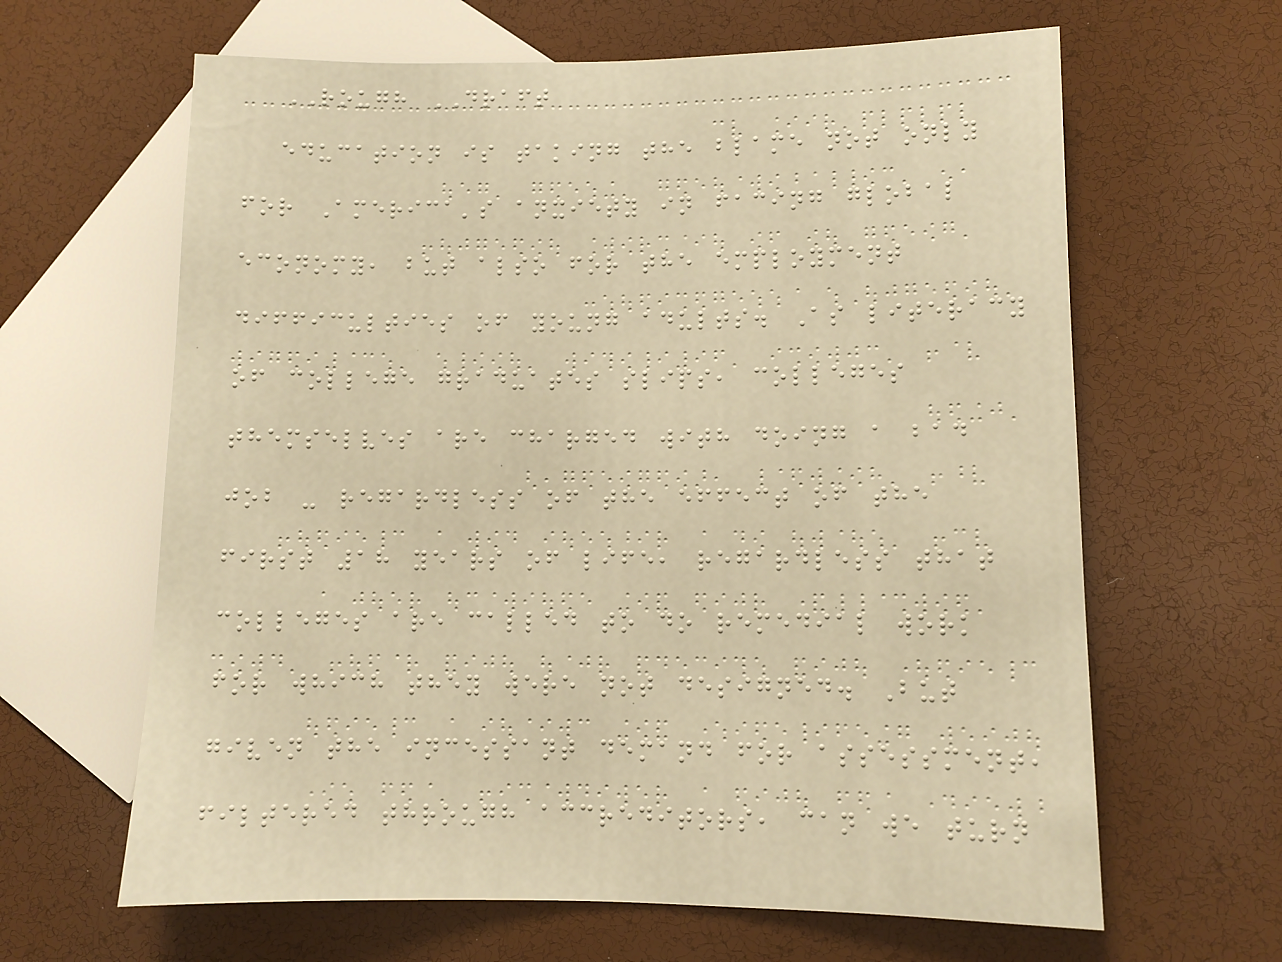ROUGH DRAFT
education is taking the blame not only
for America's anxiety in facing global
economy, but also for the employment
difficulties of young adults. As literacy
of college graduates slips, colleges
themselves are charged with doing a bad
job - regardless of the effect of the
first 18 years of life, regardless that
colleges are called to do remedial work
for which they were not designed. But
given the incessant demand for assessment,
filtered through accreditors, can we turn
